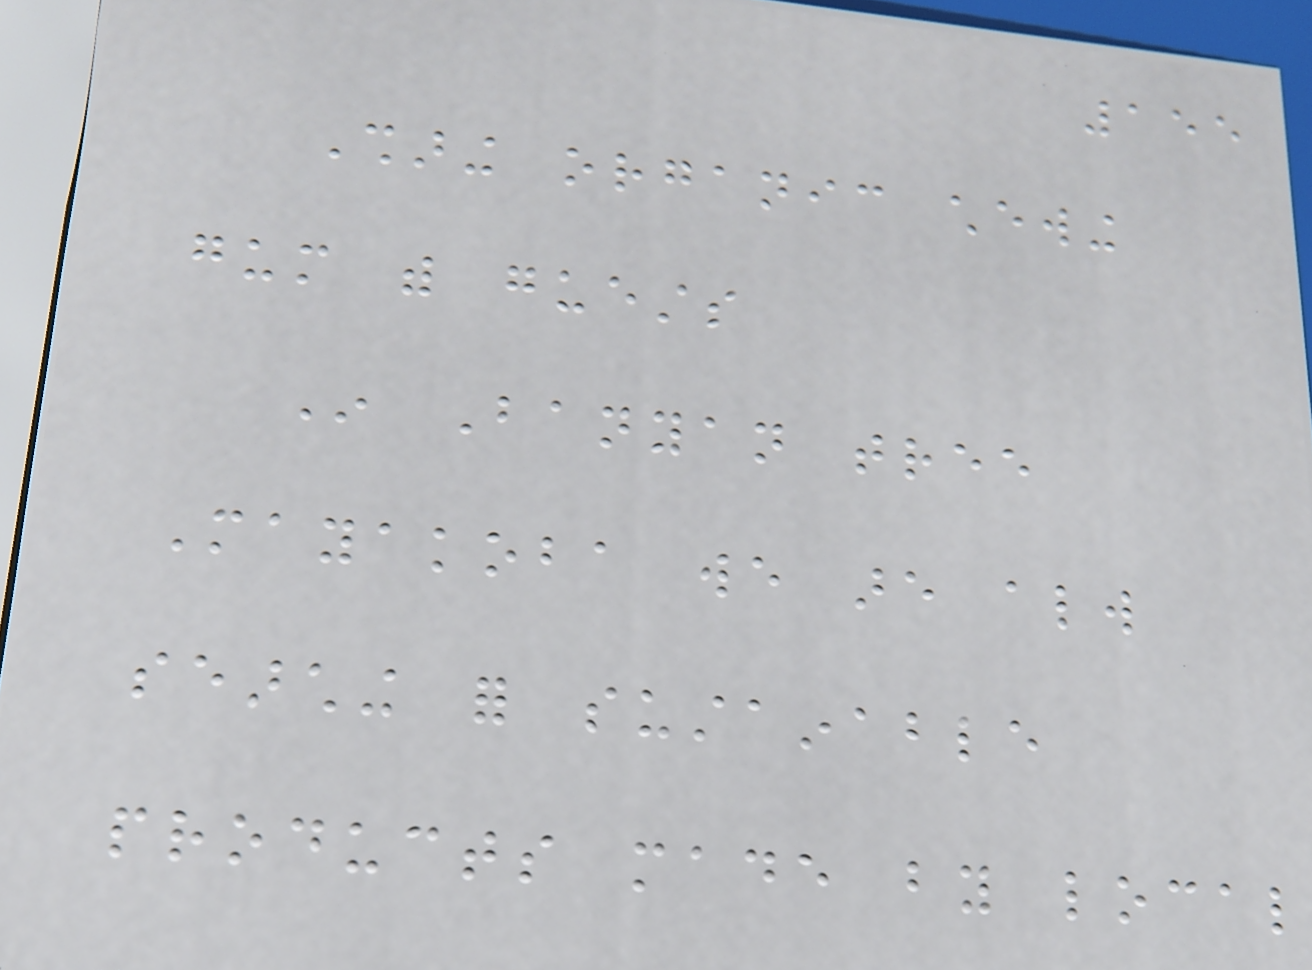155
Sharing organic chewing
gum with guests
In Banyan tree
Mayakoba we are always
searching for sustainable
products made by local
